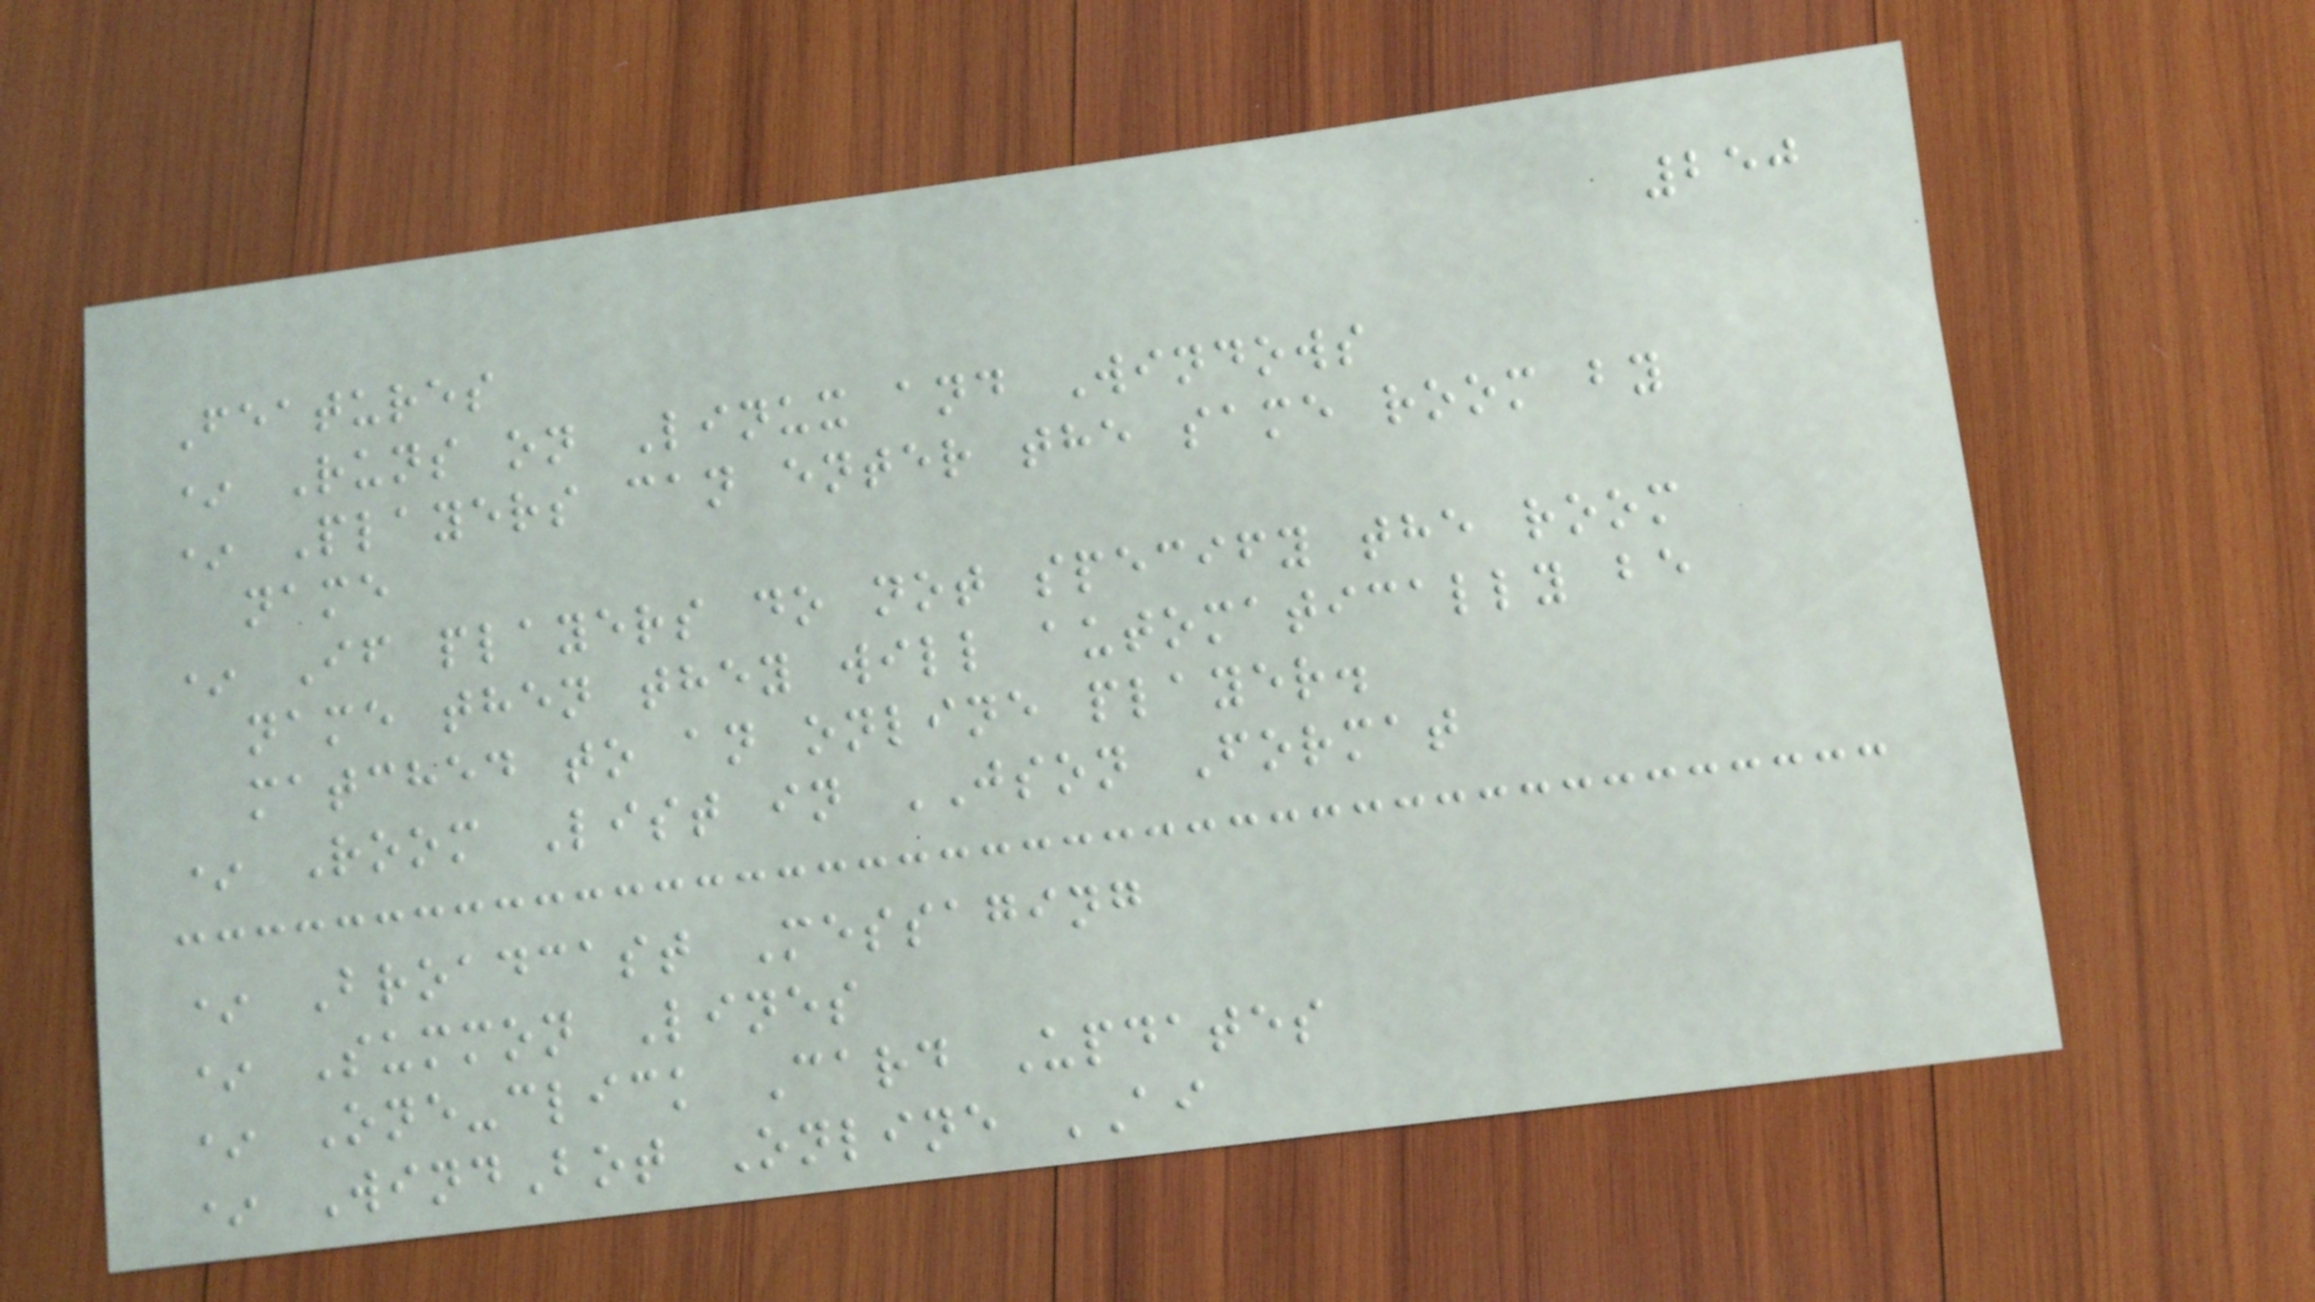250
Features
* Runs on Linux and Windows
* Players can enter the same room by
name
* If players do not specify the room
name then they will automatically be
matched to an online player.
* Room List in JSON Format
* Broadcast Messaging
* Summon Lines
* One-click Card Updates
* WindBot Online AI
